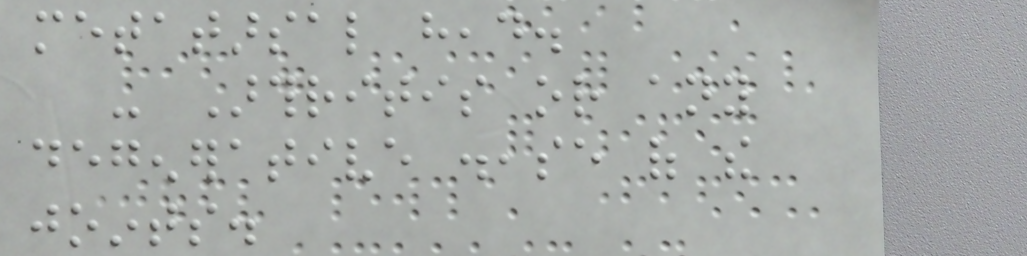metatarsal head.
- Arthritis or any
degenerative disease of the
joints.
